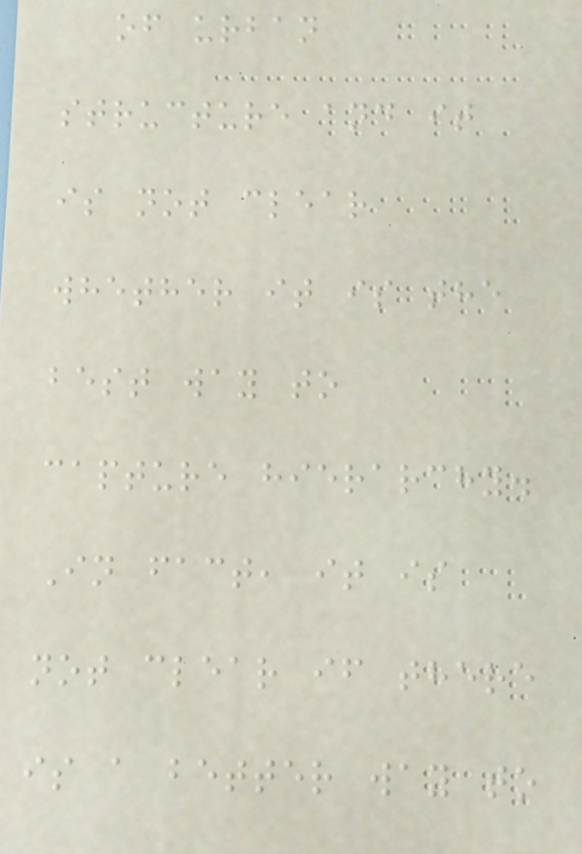of urban
structure and it
is not clear
whether it is the
best way to
capture hierarchy.
In fact, it is
not clear if there
is a better way to
